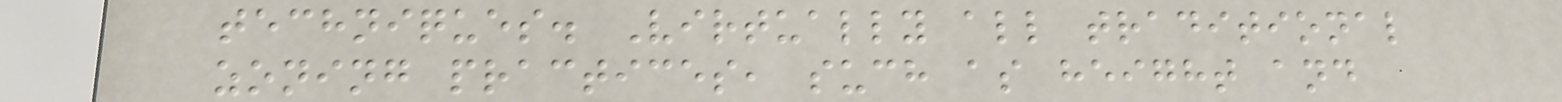techniques. Virtually all traditional
zoning practices, such as height and
